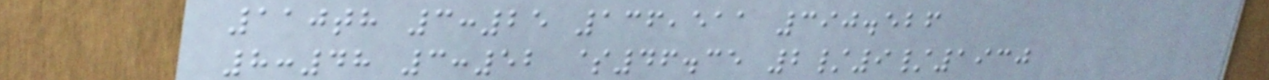110th 3:25 136,511 390.526
8:48 3:52 $46.35 2/9/1930
